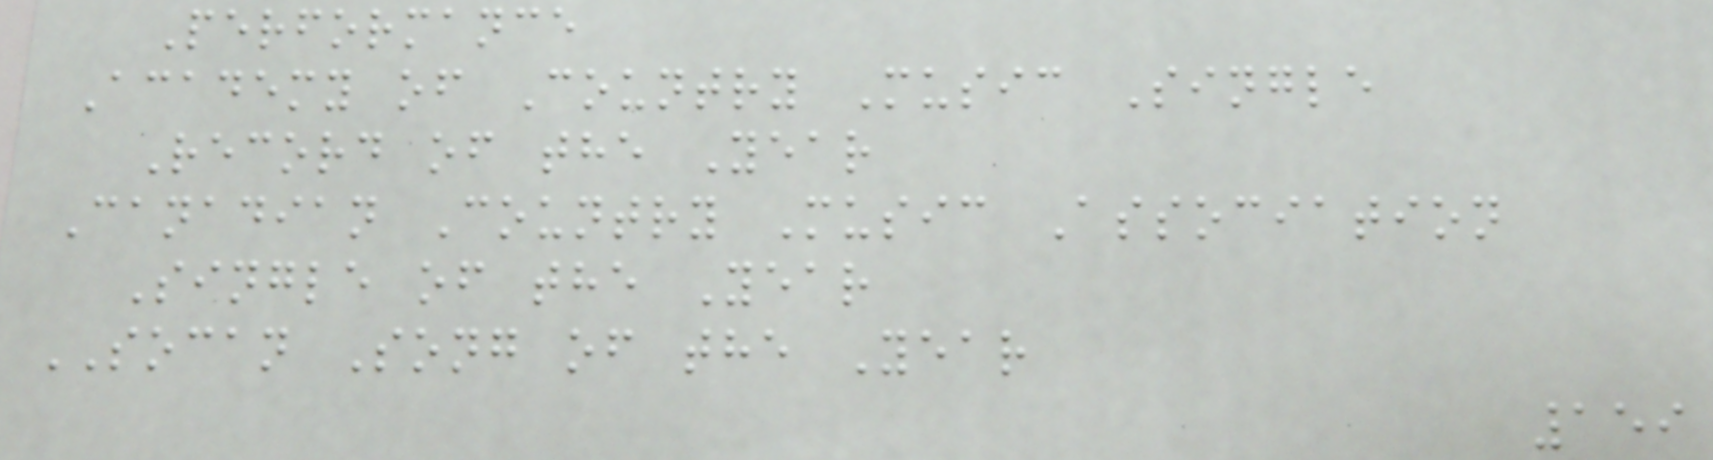Performance
Academy of Country Music Single
Record of the Year
Canadian Country Music Association
Single of the Year
SOCAN Song of the Year
159
